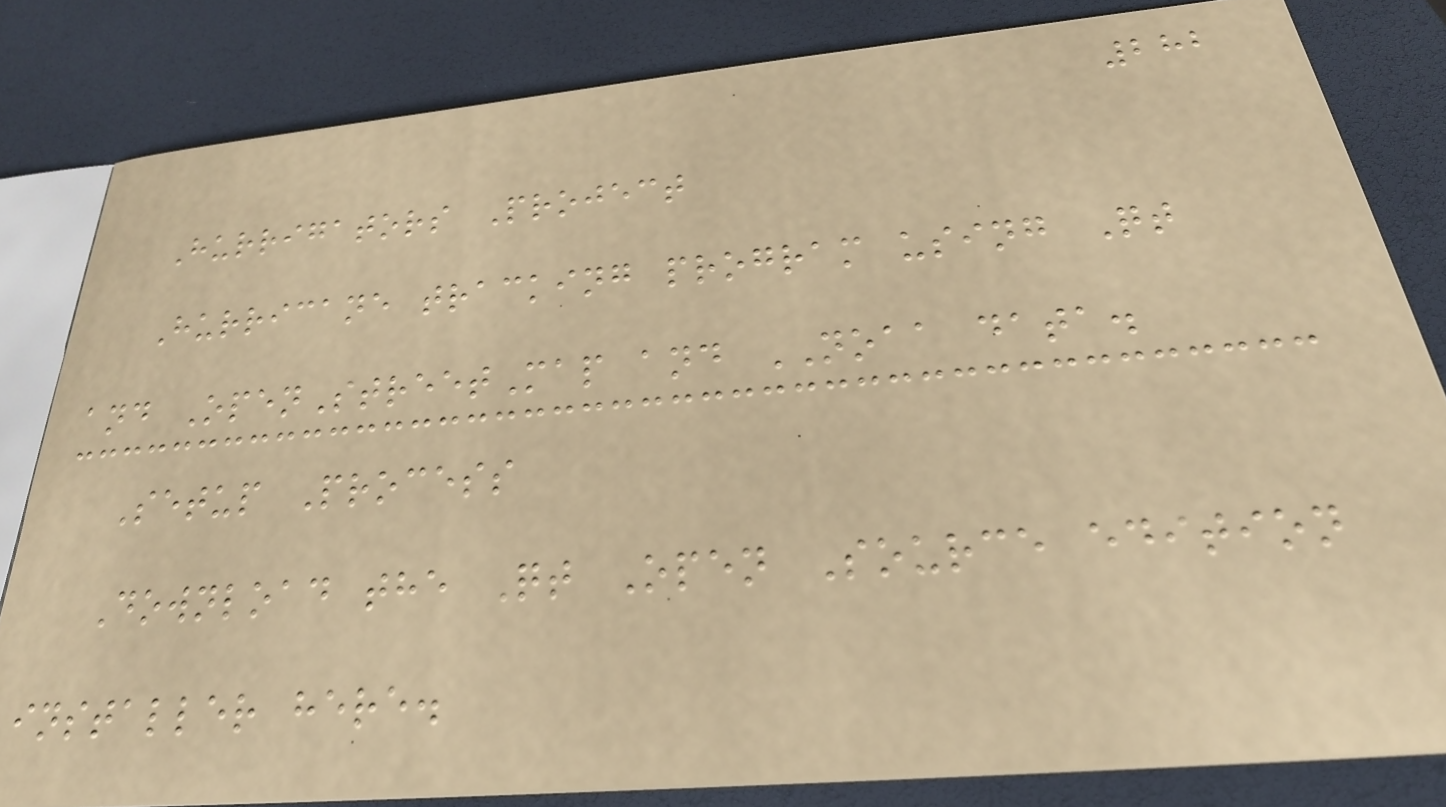282
Hurrigators Project
Hurricane tracking program using Qt
and OpenStreetMap and NOAA data.
Setup Process
Download the Qt Open Source edition
installer here.
